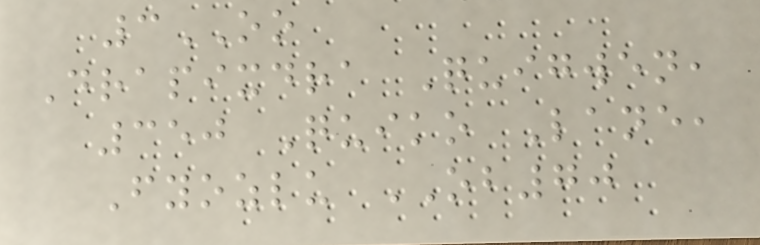3OO
Drapixdra Quigwen,
350 Quiko Lane,
Fyozlu OB70
